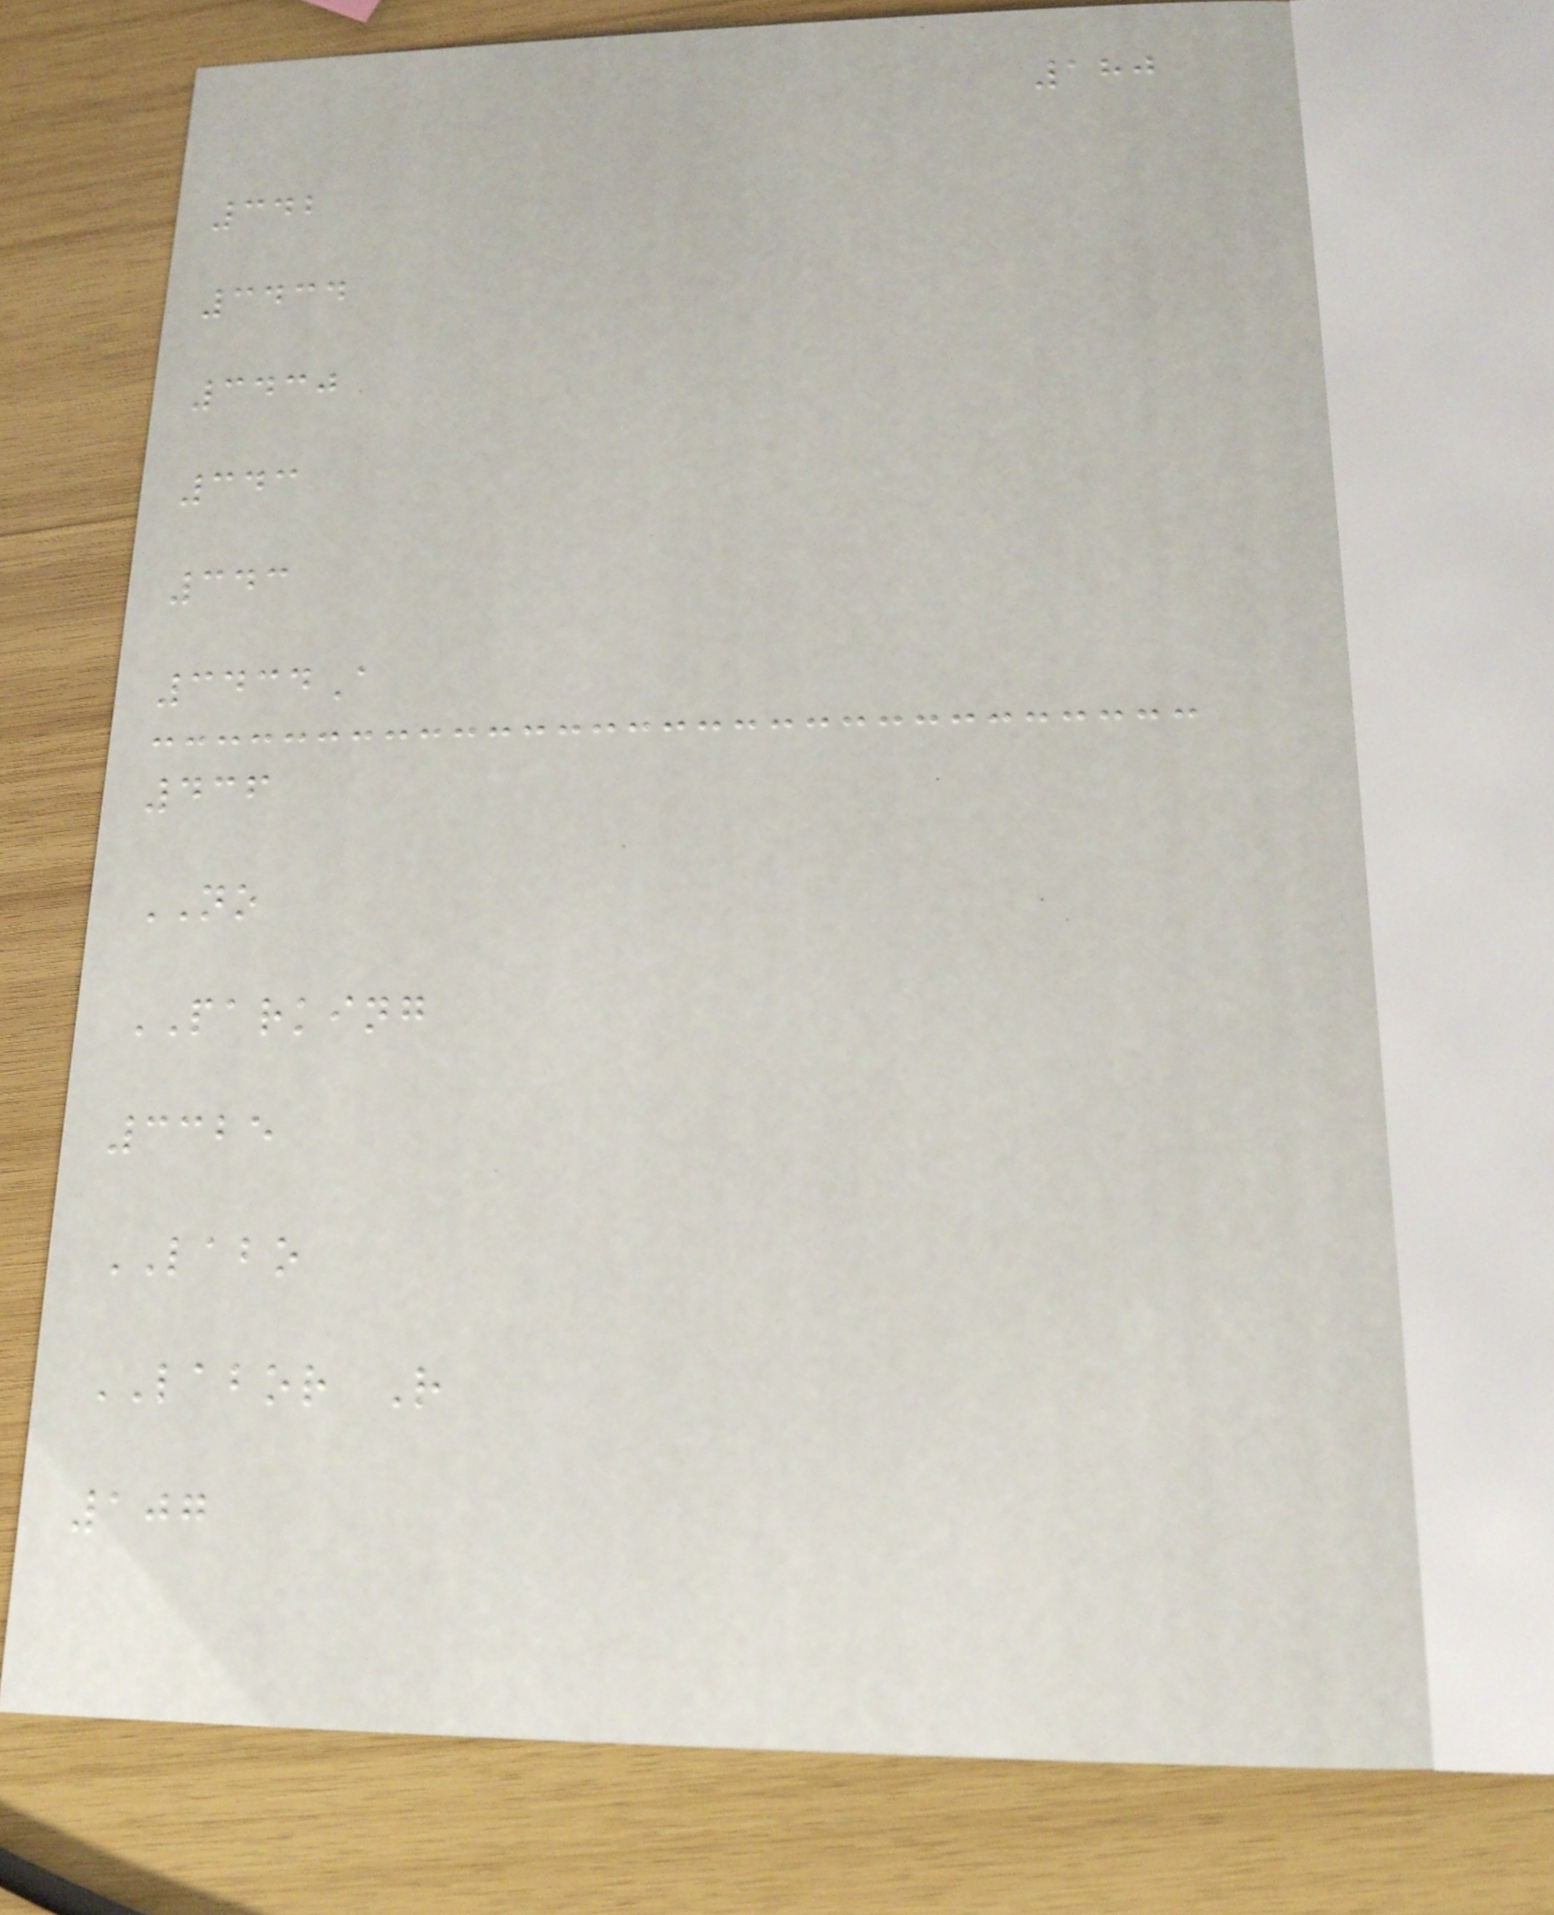180
342
3434
3430
343
343
3434A
436
NO
PARKING
3325
LABO
LABOR R
107
